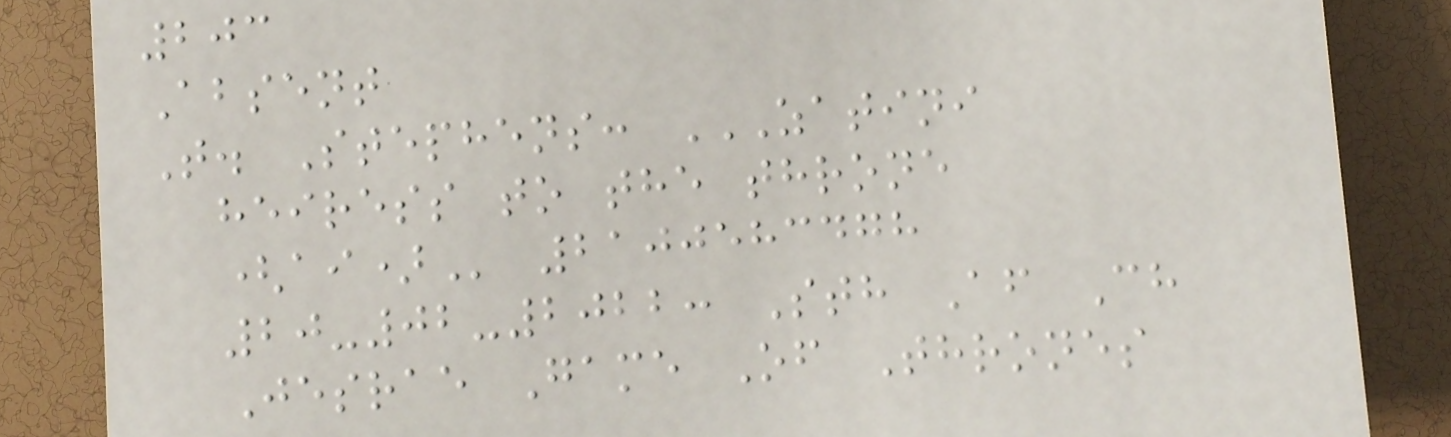203
Absent
T. Stephens: ZATINI
HEIRESS TO THE THRONE
(AI) 2100583478
20-02-2022: Sth Af Ch
Jesrae Game Of Thrones
